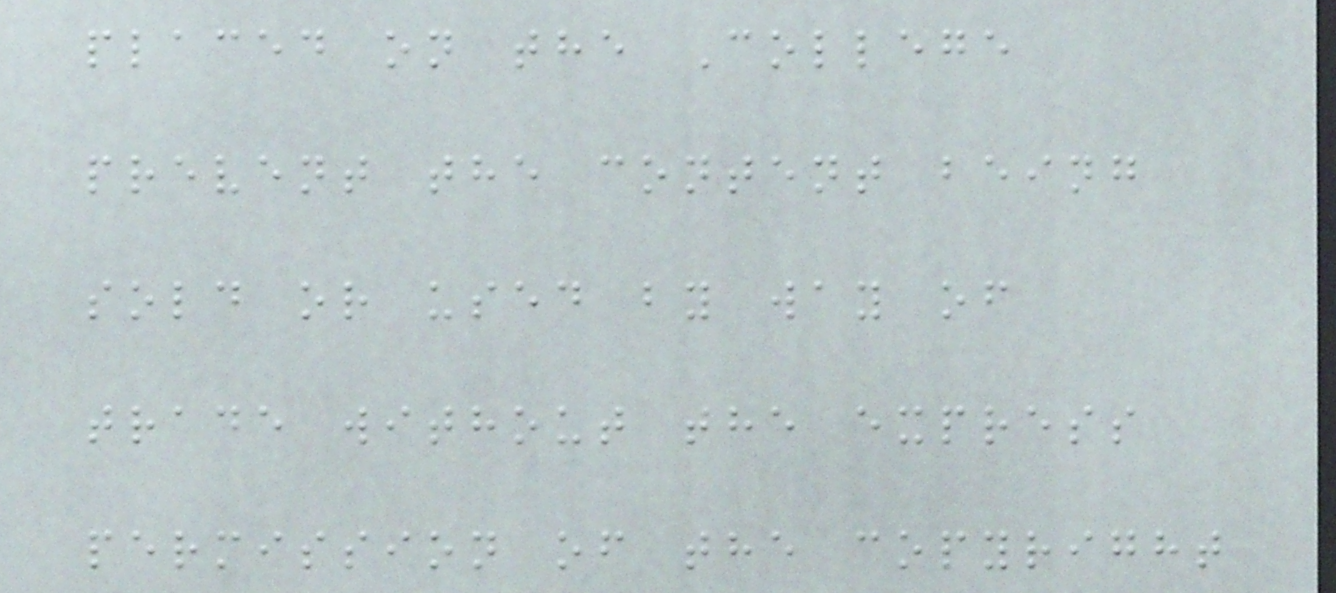placed on the College
prevent the content being
sold or used by way of
trade without the express
permission of the copyright
